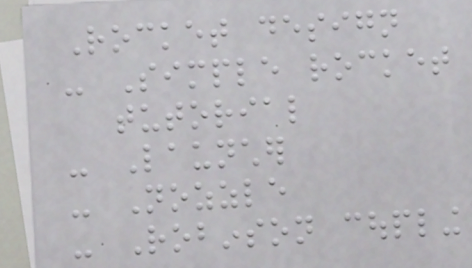Rocket design
- Simple rocket
tutorial
- Launcher
- Nozzle
- Robinson coupling
